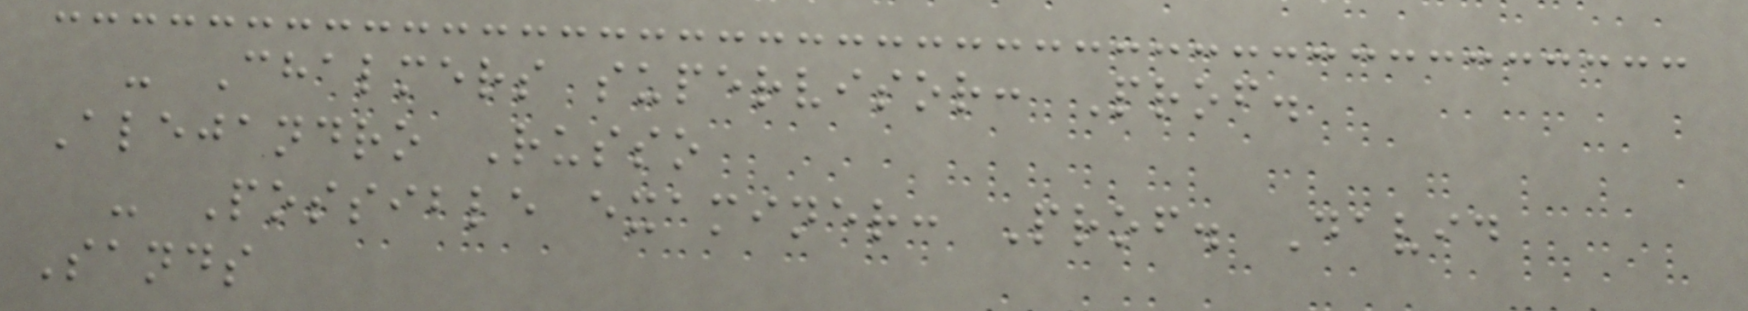- Chalmers supervisor: Prof.
Alejandro Russo
- Possible examiner: Prof. David
Sands
